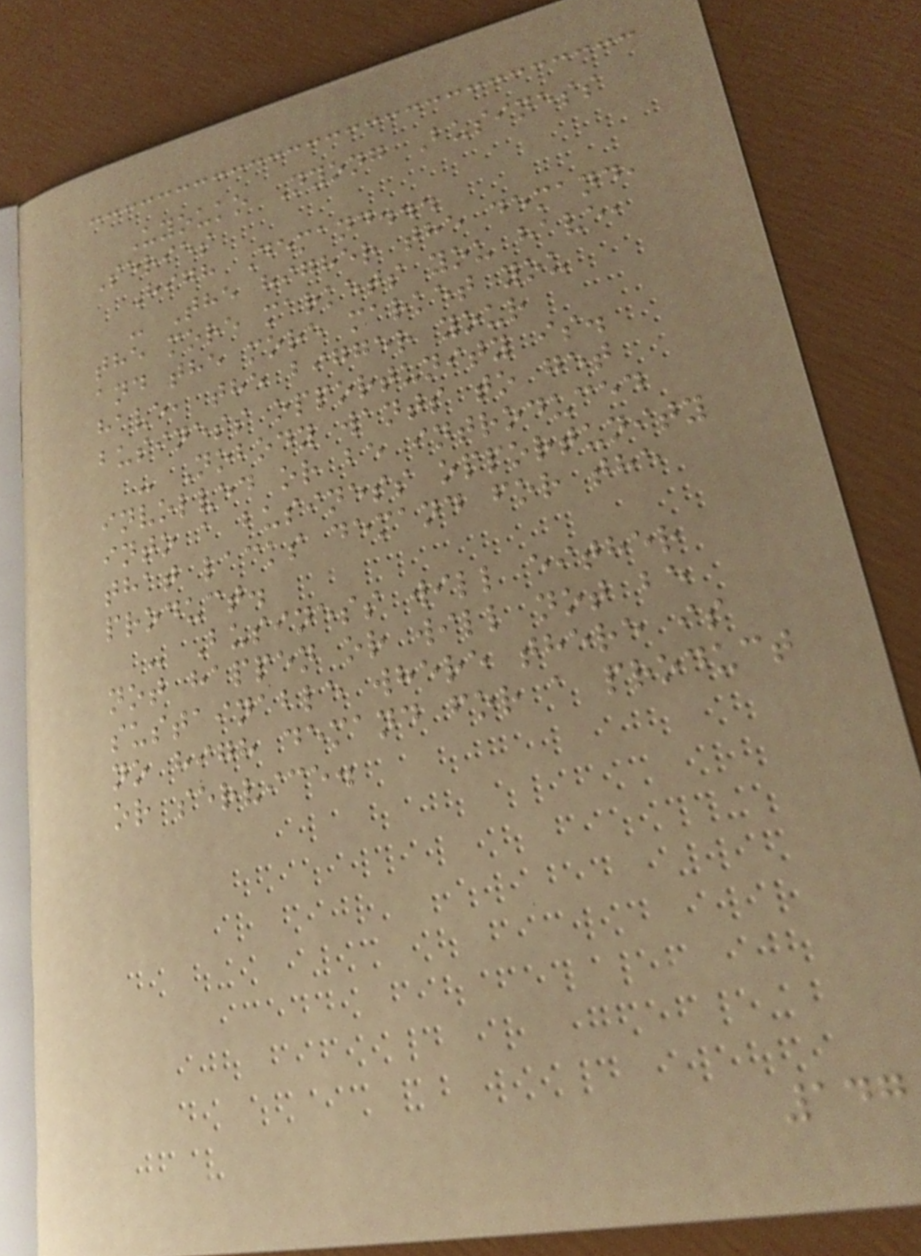Uyouko Nyong Business
Series
High Demand...
- The higher the demand,
the more markets you have,
and the more market you
have, the bigger your
business opportunity is.
- Nobody wants to get
involved or be introduced
into a business opportunity
that lacks demand for the
product.
- Business will either
not happen or will not be
sustainable where there is
no high demand for a product
or service.
147
